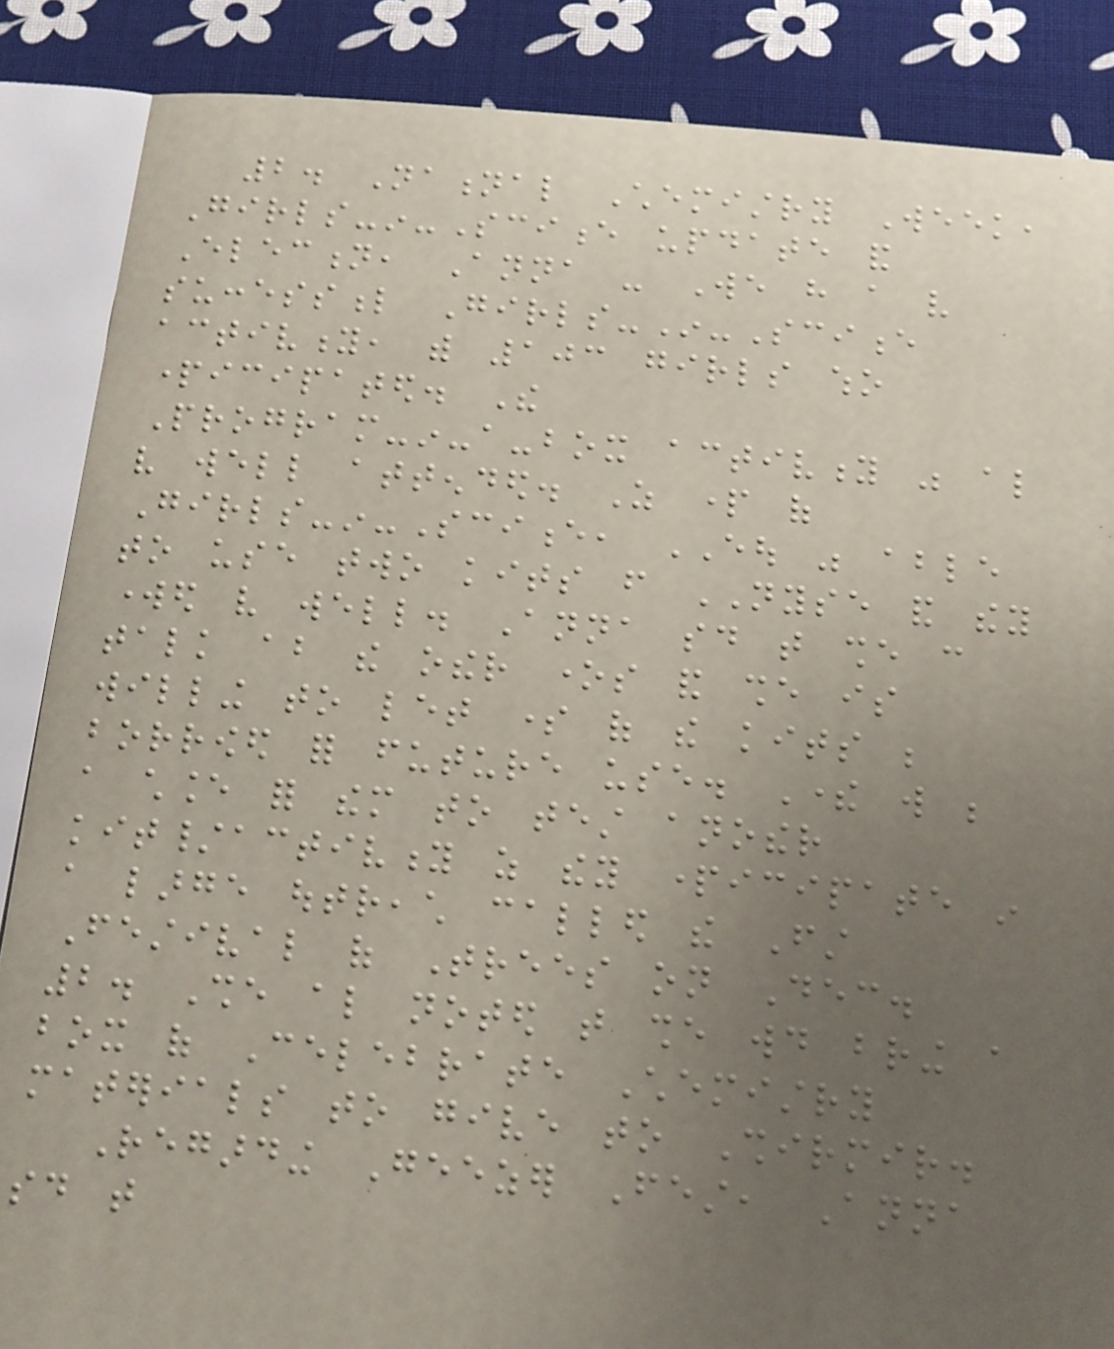2. National Chemistry Week,
Girls-in-Science update and
Election, Anna - We have a very
successful Girls-In-Science
activity, with 103 girls who
participated. The
Program-in-a-box activity was also
very well attended. As part of
Girls-in-Science, EOU was able
to use two kits from NYSE and they
worked very well. Anna said that she can
talk about the other ones and she is
willing to let some of the kits be
borrowed for future use. There will be
a chance for them to test another
kit/activity as they participate in
a large outreach called the First
Festival of Trees on Dec.
2. She also noted that she would bring a
box of Celebrate Chemistry
materials to give to Shirmir.
Regarding Geezer Fest, Anna
said that
